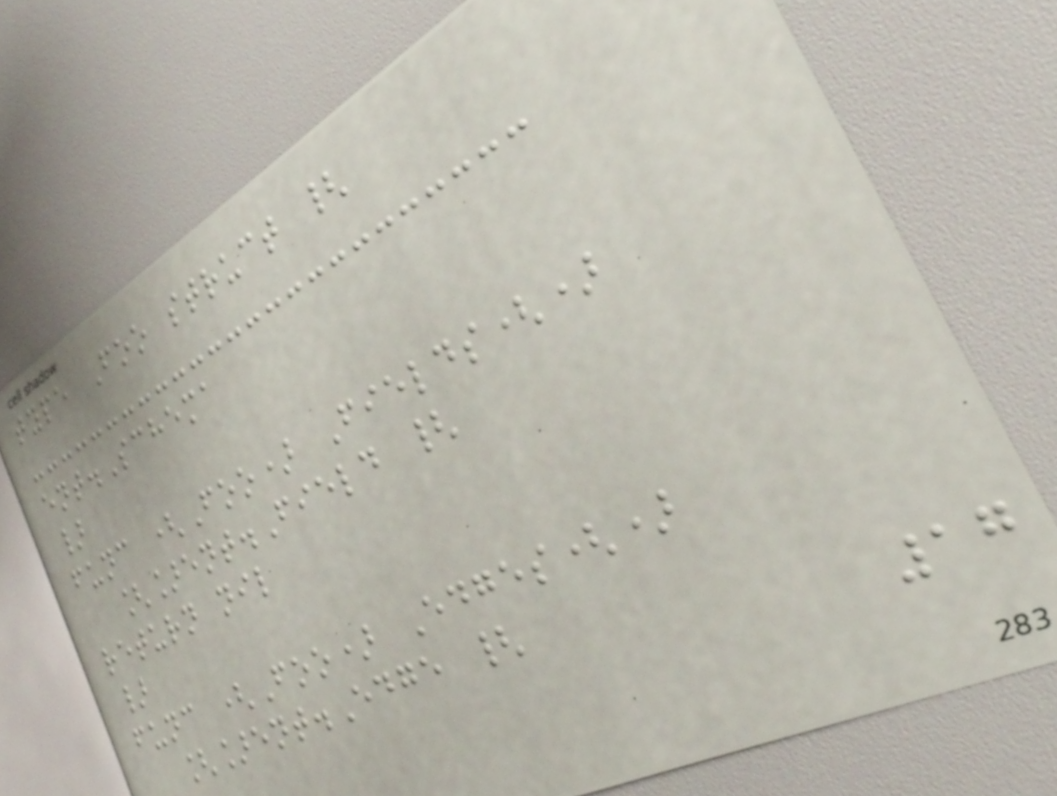type Foo struct {
ent.Schema
}
func (Foo) Fields()
[]ent.Field {
return nil
}
func (Foo) Edges()
[]ent.Edge {
17
